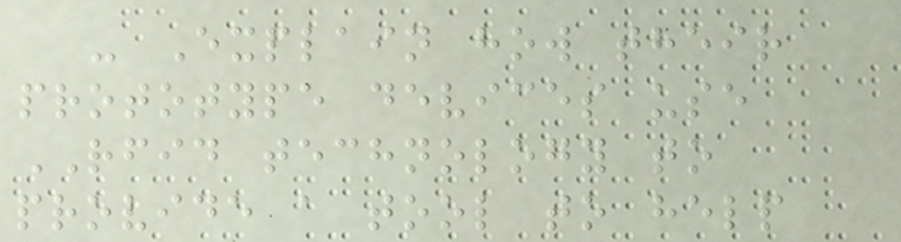- Explain how their
prototype devices use
RFID technology to
provide a tool to help
